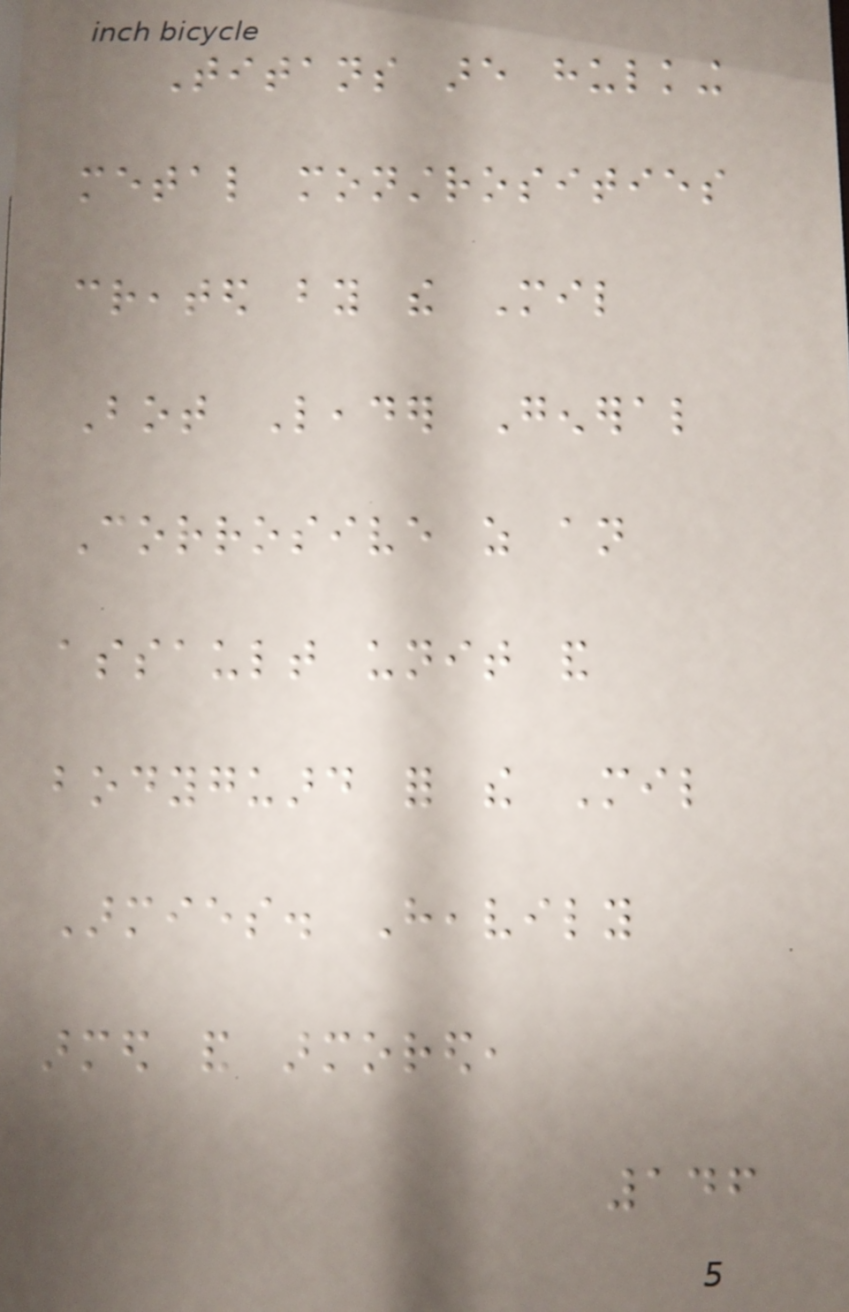Titans are hulking
metal monstrosities
created by the Mil
Bot Leader General
Corrosive as an
assault unit and
bodyguard for the Mil
Armies. Heavily
armed and armored,
146
